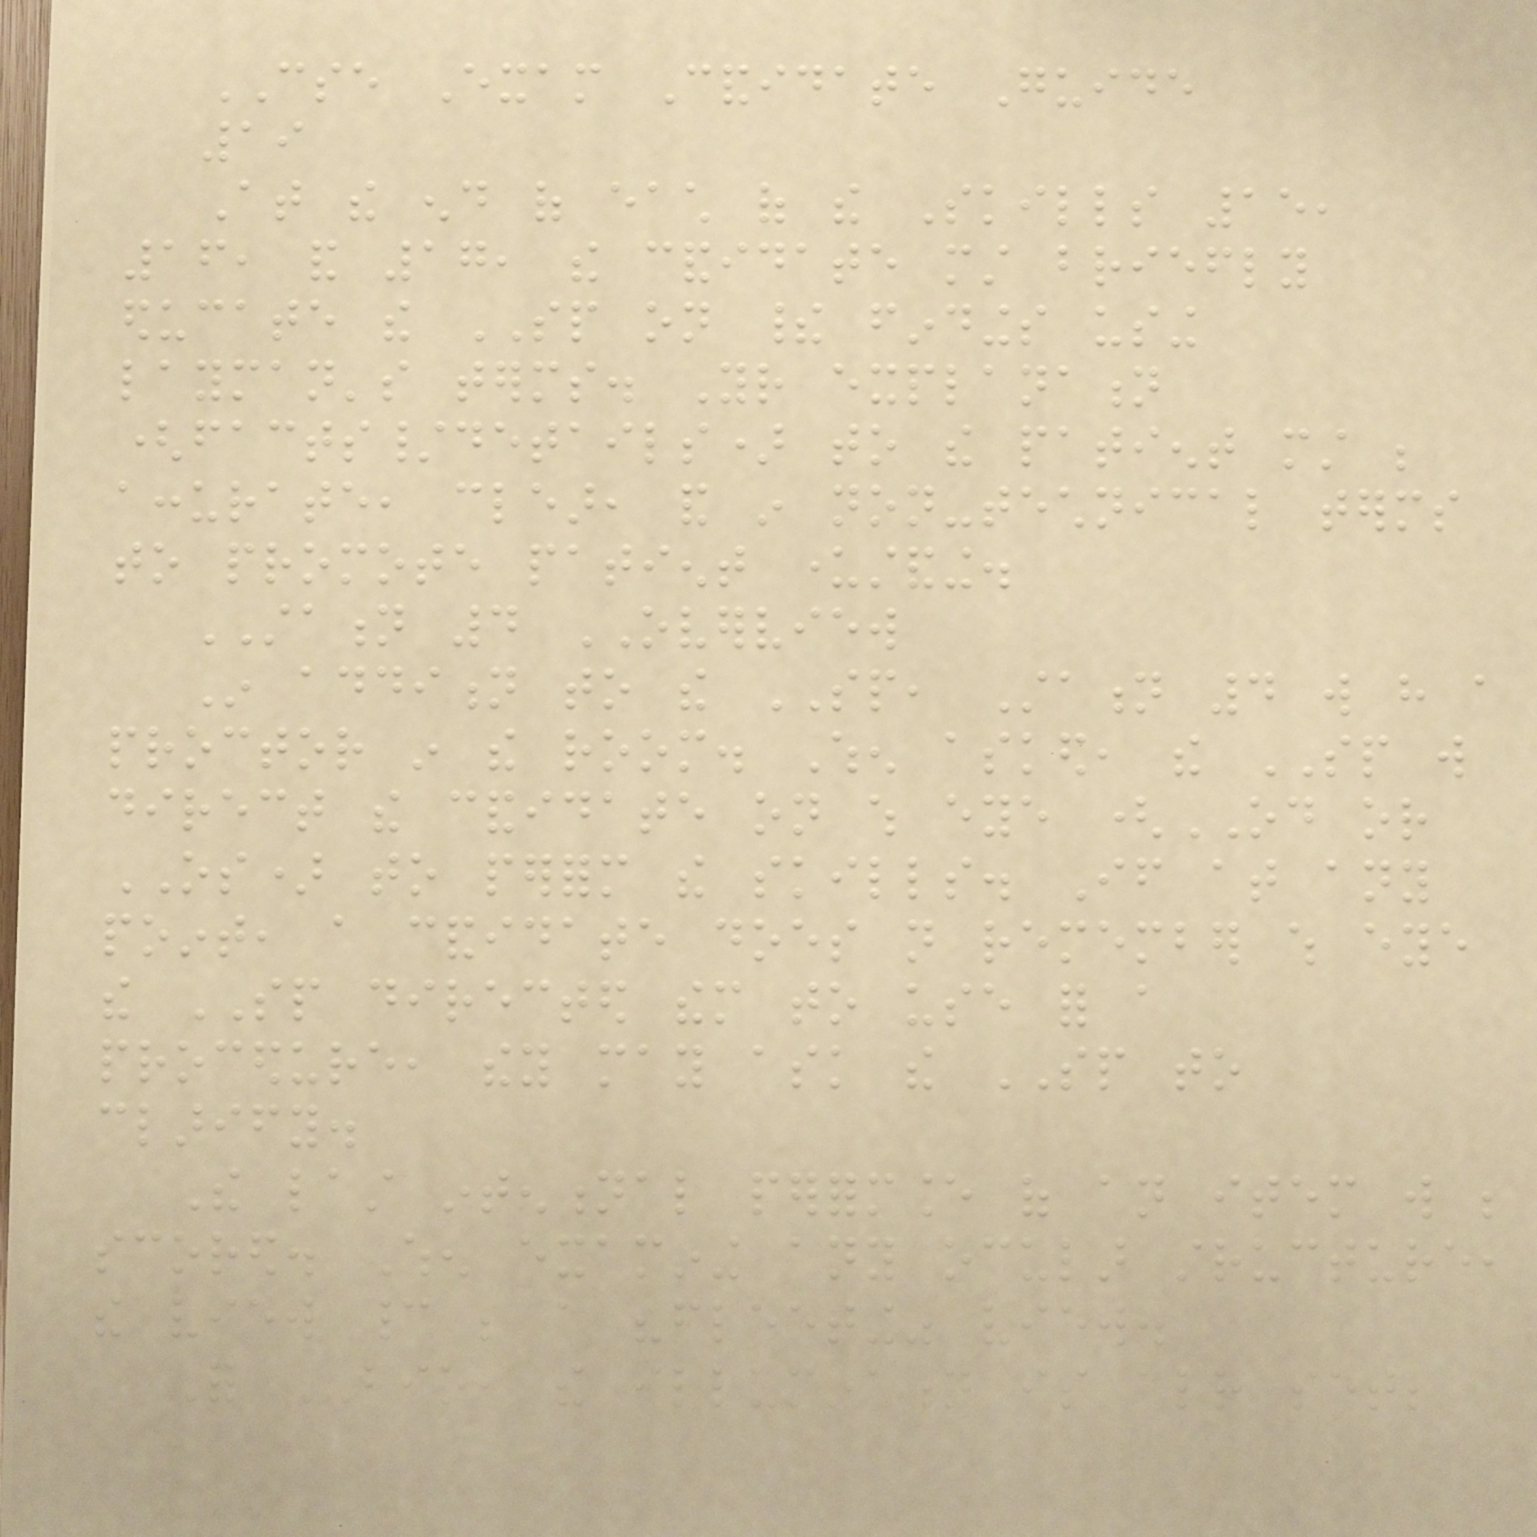CSE Exam Candidate Guide
19
At the end of each of the Skills 15,
16, and 17, the candidate must briefly
educate the SP on their findings using
layman's terms. Your explanation
(facts/details) to the patient must be
accurate, clear, and in non-technical terms
to promote patient understanding.
STATION 4 OVERVIEW
In addition to the SP, Station 4 will have a
proctor in the room. When asked, the SP will
direct the candidate on which eye (OD or
OS) to perform the skills. If at any
point, a candidate does not remember which eye
the SP directed them to use for a
procedure, they may ask the SP to
clarify.
The last intentional performance of an item will be
scored. When examining any ocular structure,
the view cannot be a "fleeting" view.
For BIO, the illumination is already set;
